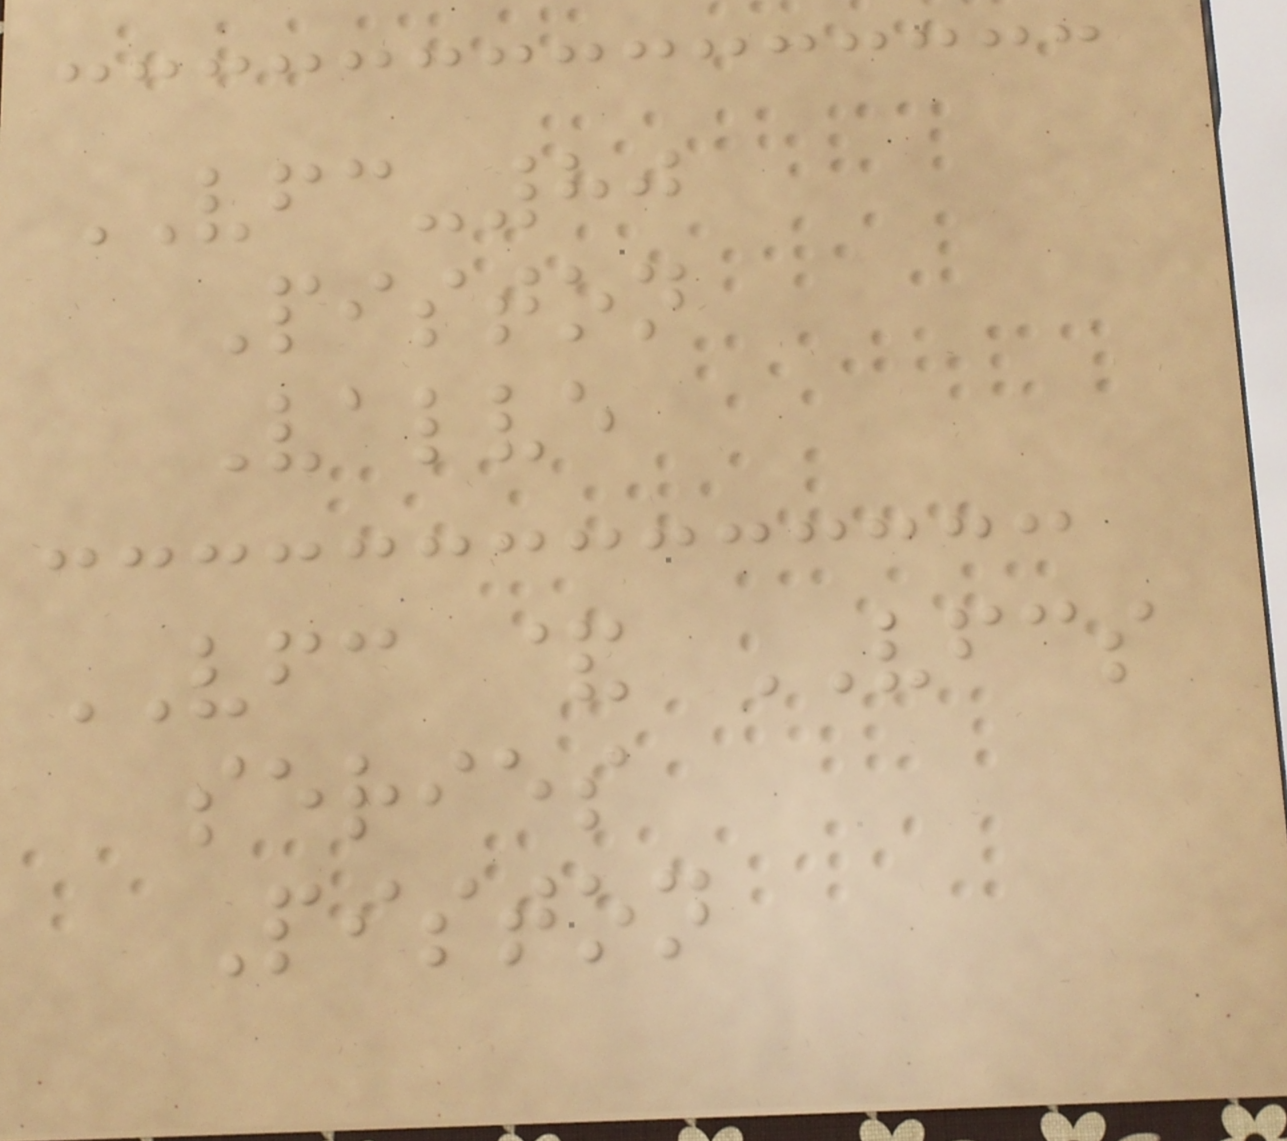VFC-80
Piston
Valve
VFC & VFCS
series
Piston
